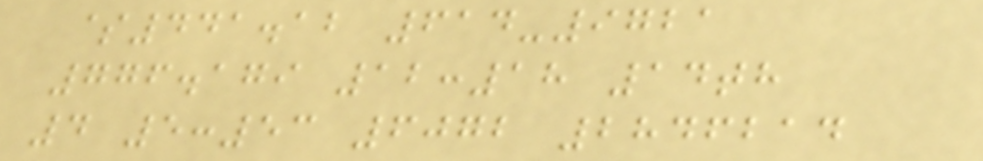$441.12 614-9721
776.179 12:18 14th
4 5:53 6072 2846214
